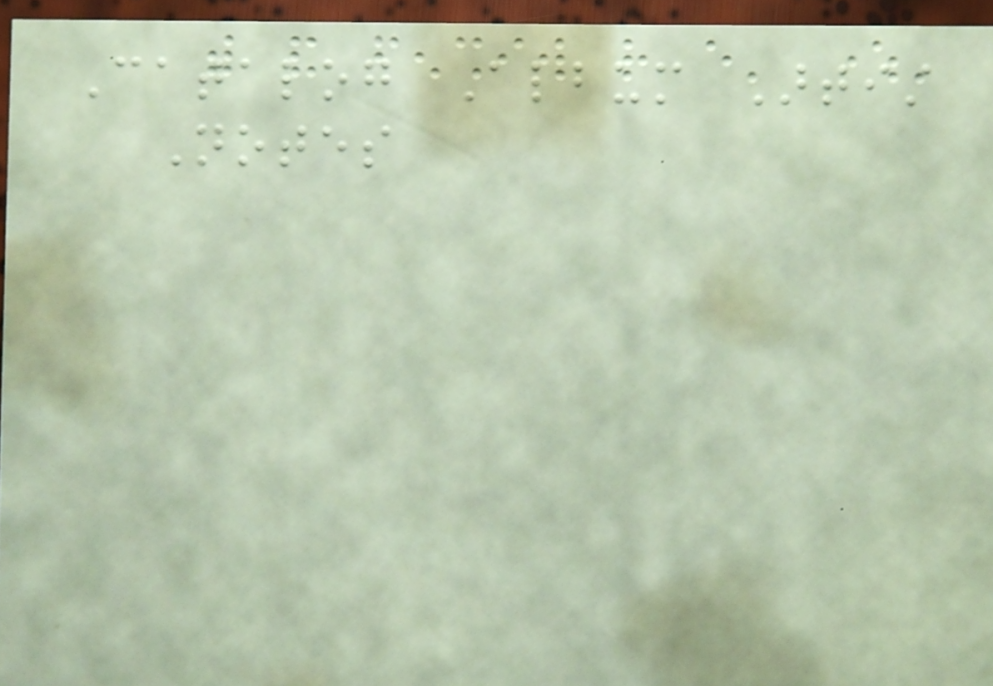Catalog Album Artist
Notes
